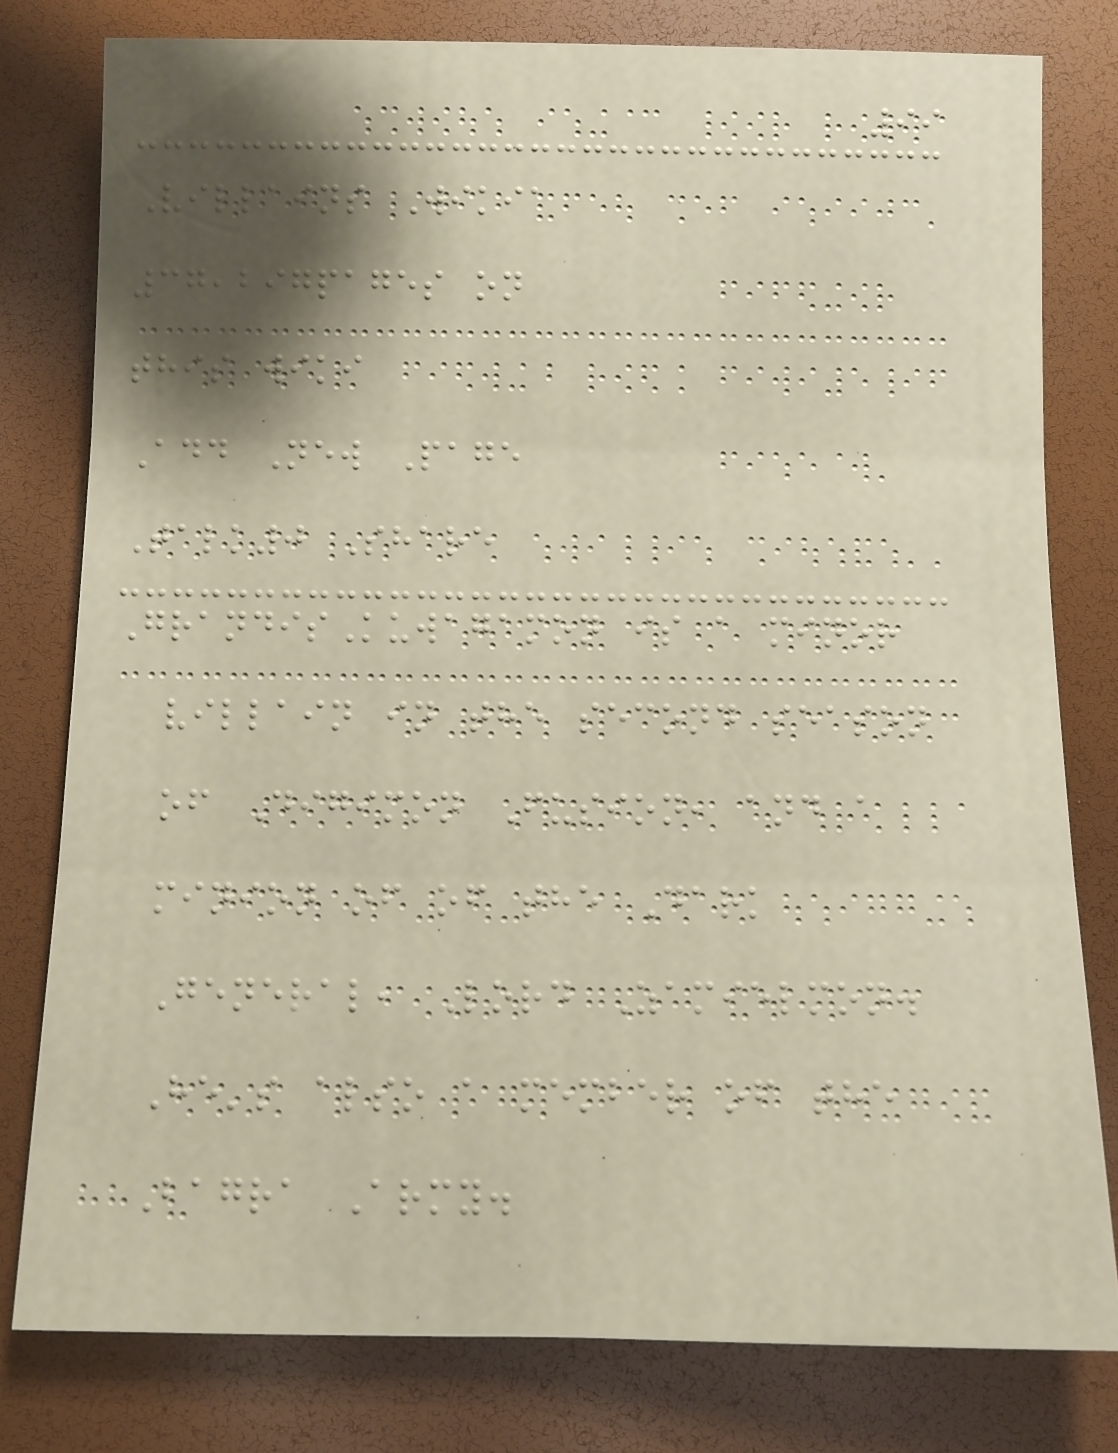99
Villains Wikia
37,297pages on
this wiki
Add New Page
Talk0 Share
GrandisKuwagamon is a minor
villain in the second season
of Digimon Fusion, and a
minion of of the Dark
General, Lord Zamielmon.
He's also a member of the
Bagra Army.
